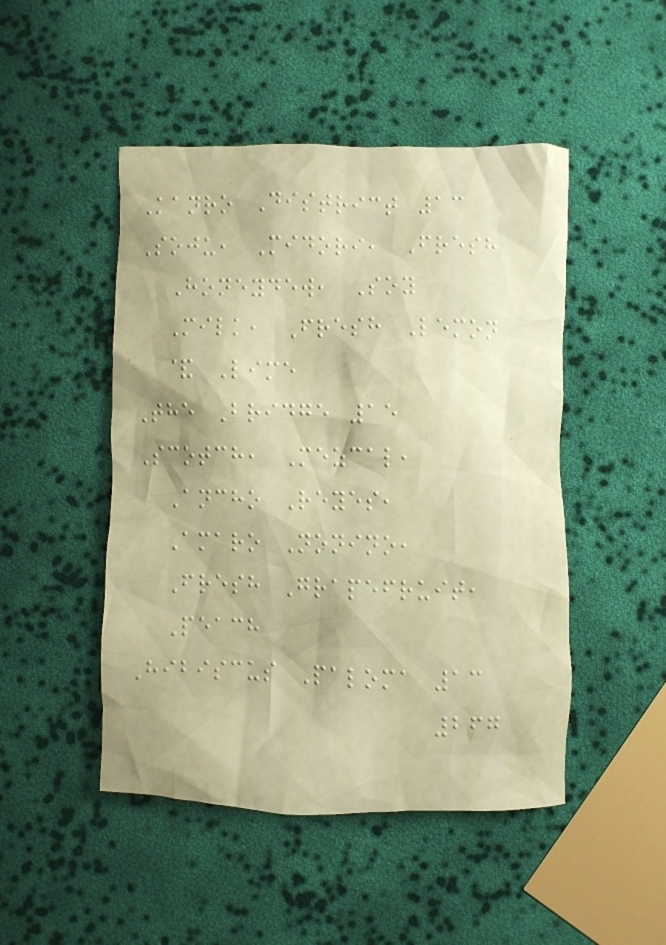Kanro District 13
Soju, Midori, Fresh
Honeydew, Soy
Milk, Fresh Lemon
& Lime
The Bridge 15
Scotch, Mezcal,
Ancho Reyes,
Amaro Nonino,
Fresh Grapefruit,
Peach
Hibiscus Paloma 13
267
